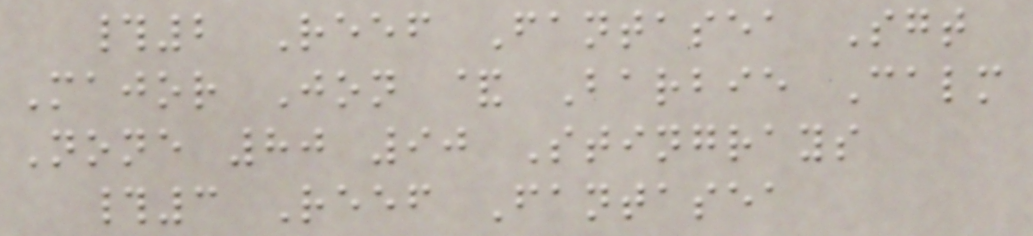#2 Reef Fantasea Sgt
Major Jon & Barbie Calm
None 80 90 Stingrays
#3 Reef Fantasea
